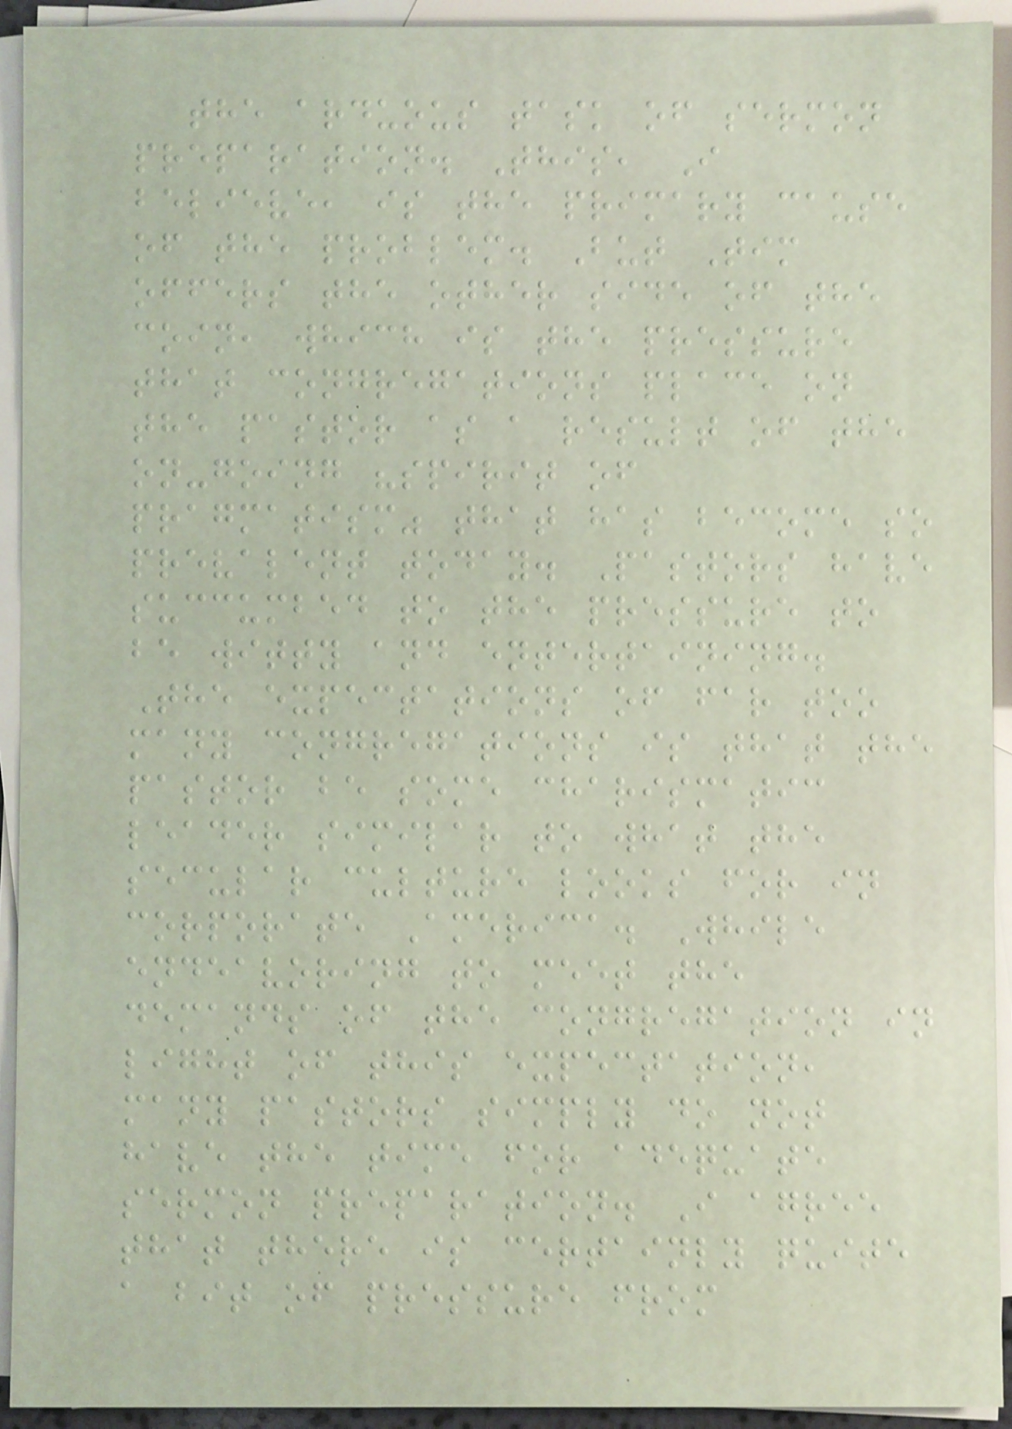the arduous task of sermon
preparation. This, I
believe, is the primary cause
of the problem. But Tim
offers the other side of the
coin, which is the pressure
that congregations place on
the pastor as a result of the
on-going "spirit of
pragmatism" that has become so
prevalent today. Pastors have
succumbed to the pressure to
be witty and entertaining.
The expectations of far too
many congregations is that the
pastor be some charismatic
leader similar to what the
secular culture looks for in
corporate America. While
endeavoring to meet the
demands of the congregation in
light of this expectation,
many pastors simply do not
have the time for adequate
sermon preparation. I agree
that there is certainly quite
a bit of pressure from
